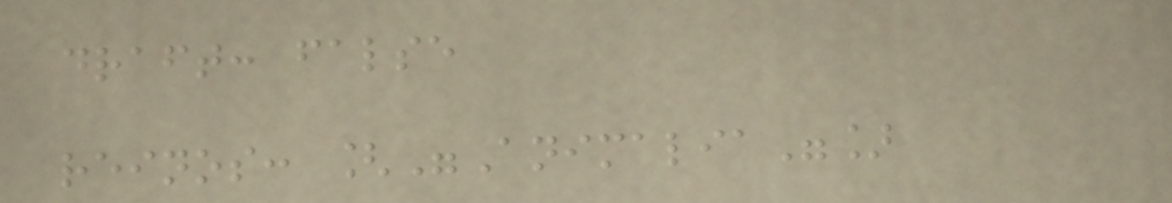draft: false
reinos: ["Animalia"]
